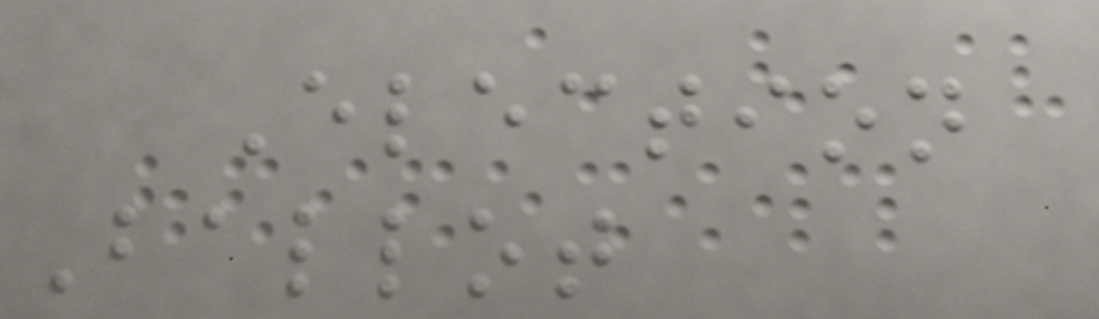Election
Ballot
